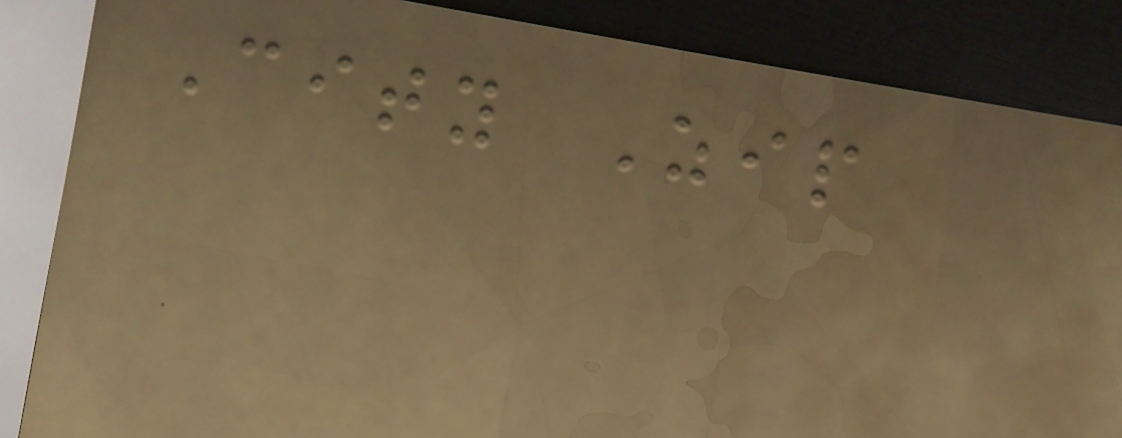City Zip
